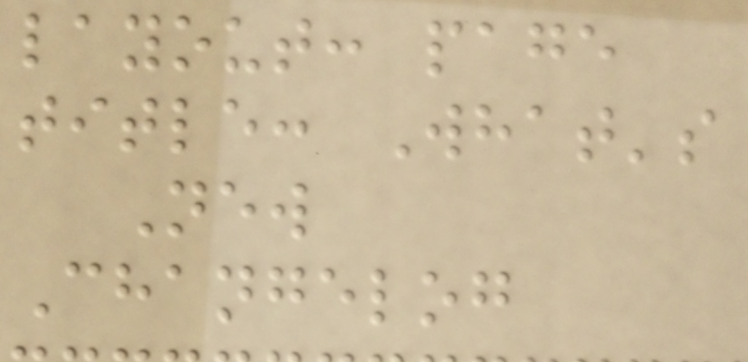layout: page
title: What's
New
Changelog
